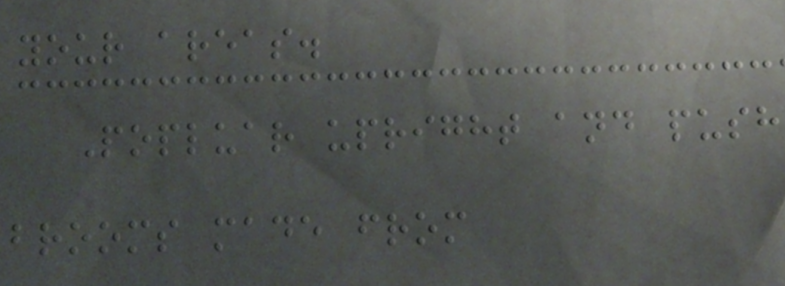your areas.
Popluar upright and push
brooms made from
